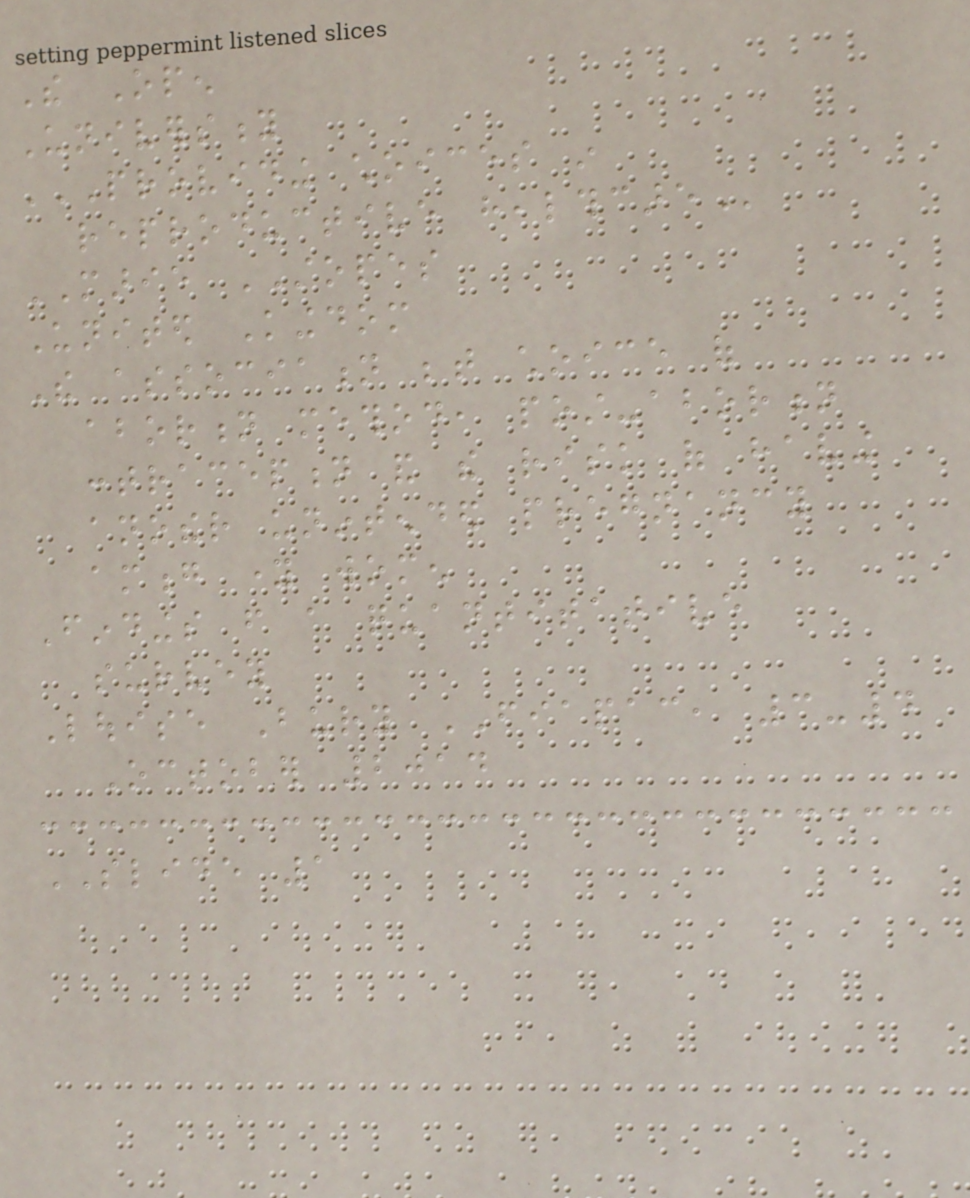The Open
University
PROVIDING CHOICES IN
REPRODUCTIVE HEALTHCARE
MARIE STOPES
United Kingdom
The association between choice of
abortion method, post-abortion
contraception and the risk of having
another unintended pregnancy
among young women
Findings from a quantitative
survey
Louise Bury FIAPAC, 3-4
October 2014
SLIDE 1
